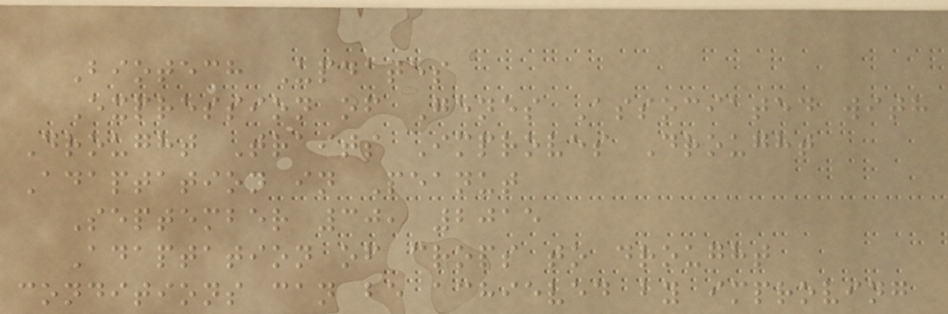Biotech Updates
Expression of Genes Associated with
Drought Traits Improves Drought
Adaptation in Peanut
September 30, 2015
Adaptation of crops to drought
conditions can be achieved by improving
